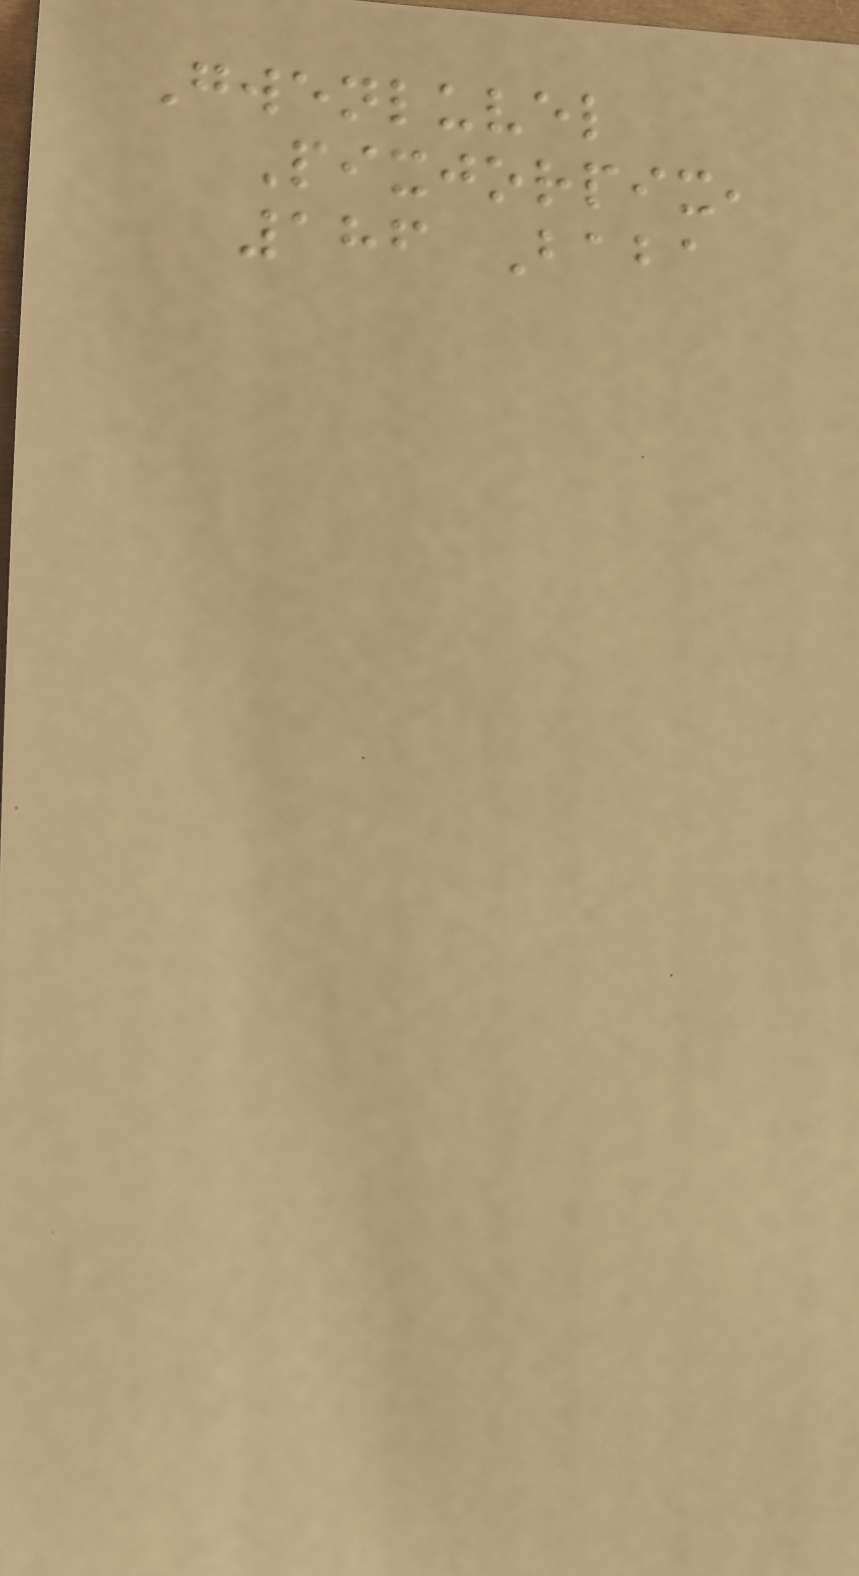Gwenluvel
Pixjorpix,
186 Baba
